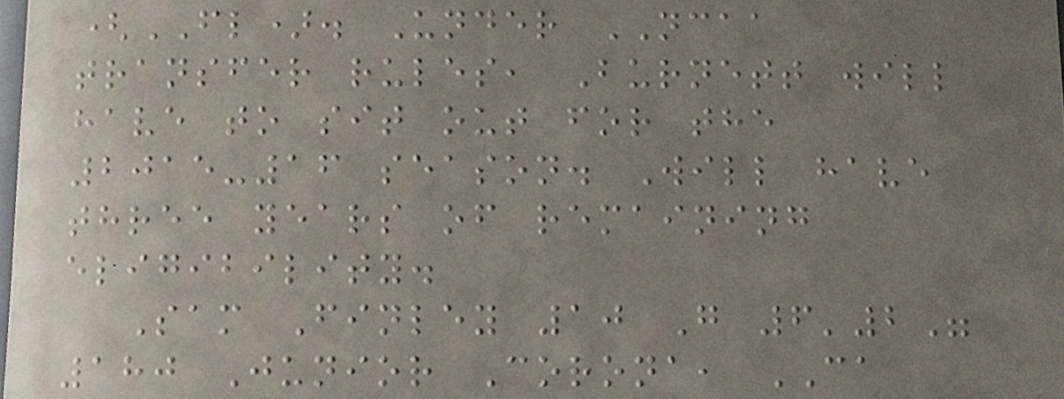(FL). Under NCAA
transfer rules, Burnett will
have to sit out for the
2015-16 season. Will have
three years of remaining
eligibility.
Sam Finley 10 G 6'2"
180 Junior Corona, CA
